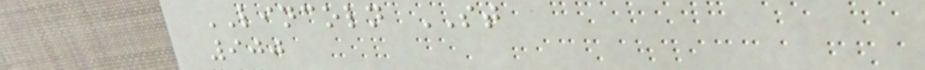LINCOLN ST
900
